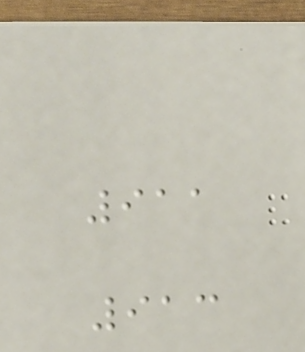911
913
